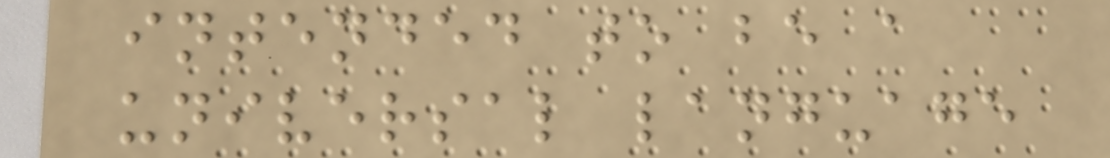intended to be a
universal language
